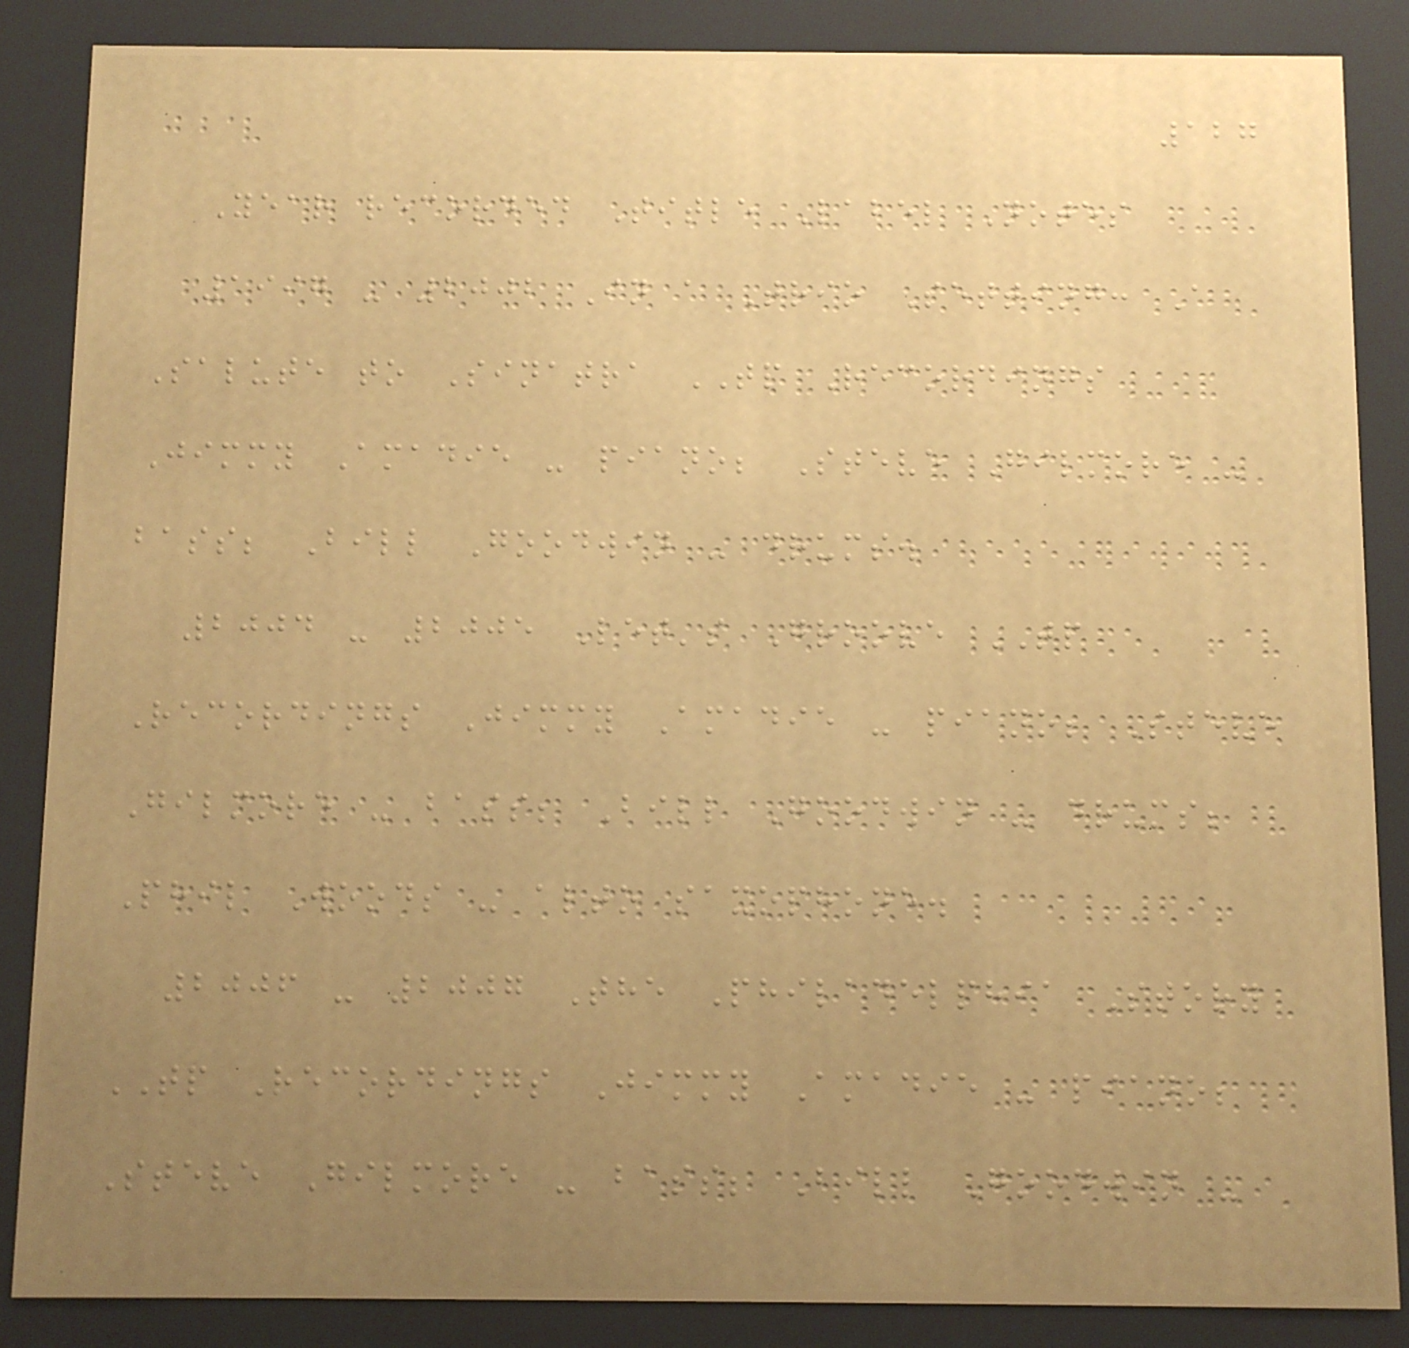127
Year recorded Title Label Notes
1997 - 2002 In a Trio Setting: A
Salute to Sinatra TP Recordings
Jimmy Amadie - piano; Steve Gilmore -
bass; Bill Goodwin - drums.
2004 - 2005 Let's Groove TP
Recordings Jimmy Amadie - piano; Steve
Gilmore - bass; Bill Goodwin - drums;
Phil Woods - alto saxophone.
2006 - 2007 The Philadelphia Story
TP Recordings Jimmy Amadie - piano;
Steve Gilmore - bass; Bill Goodwin -
